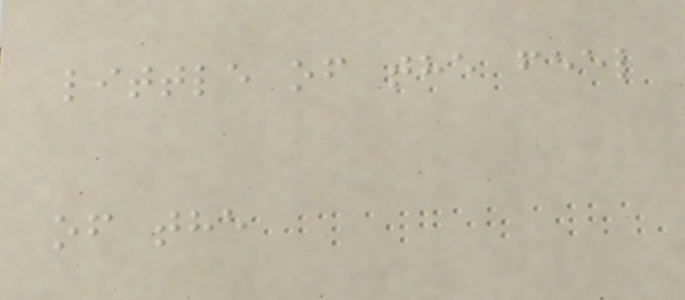little of the feel
of the
